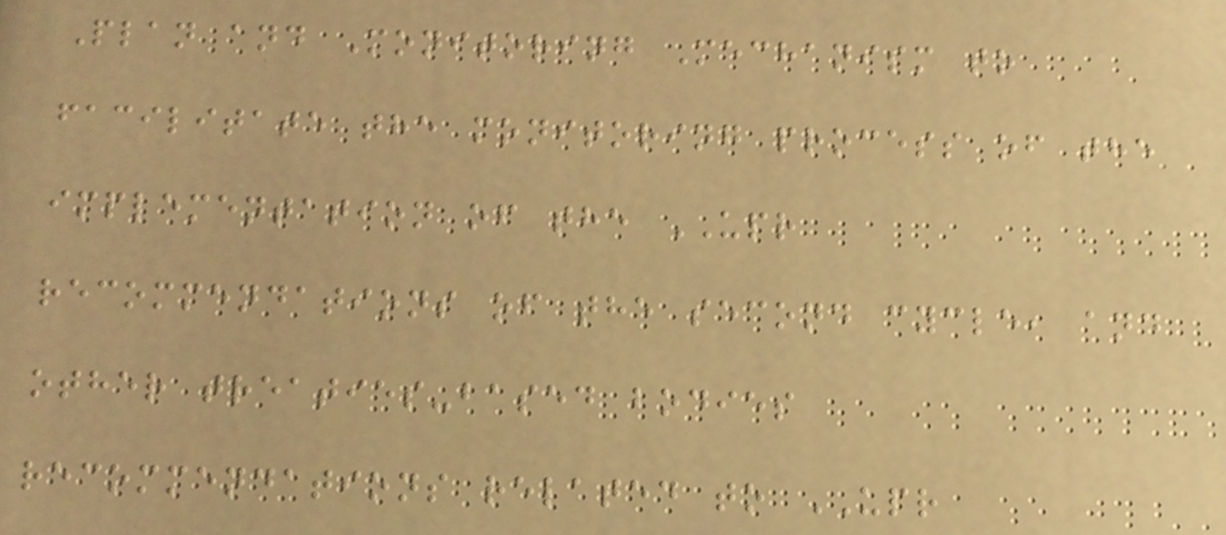Plan and Monitoring Mechanism to
facilitate the monitoring process of the
implementation of the UPR
recommendations of the second cycle, and
other treaties-based bodies
recommendations related to UPR
